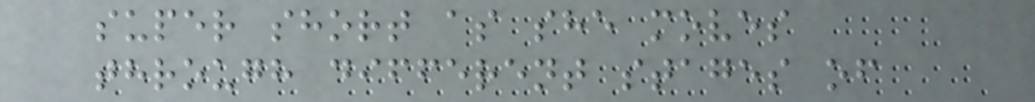super short as she moves
through different stages of
